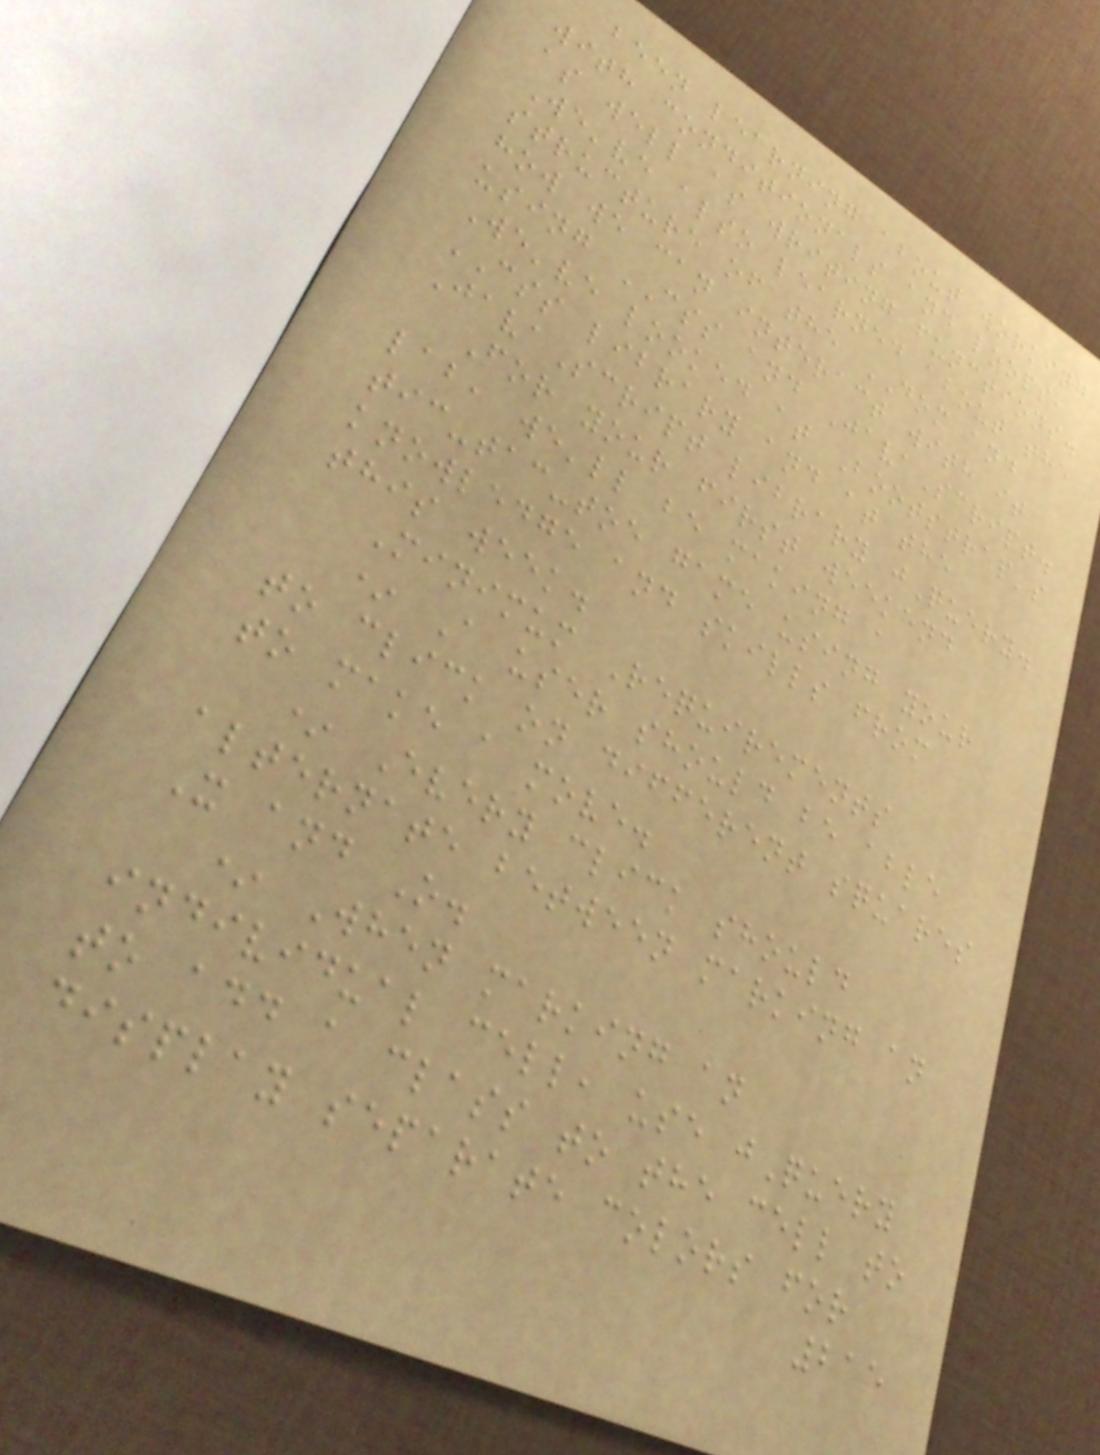been learning about working
with conditionals and loops,
as well as writing functions.
We've also learned about the
structure of the DOM and
how we can interact with it
using CSS and JavaScript.
We've looked at Bootstrap's
CSS library and at the
JavaScript library jQuery.
For your first weekend
lab, we'll be making a
tic-tac-toe game using your
knowledge and skills from
this week.
Minimum Requirements
* A user should be able
to click on different squares
to make a move.
* Every click should
alternate between marking an
X and O.
* When marking an
individual cell, use jQuery
to add a class to the cell to
display separate colors for
215
